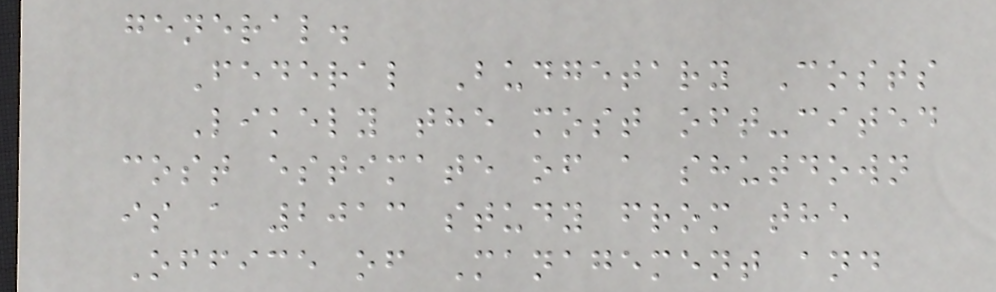general.
Federal Budgetary Costs
Likely the most oft-cited
cost estimate of a shutdown
is a 2013 study from the
Office of Management and
